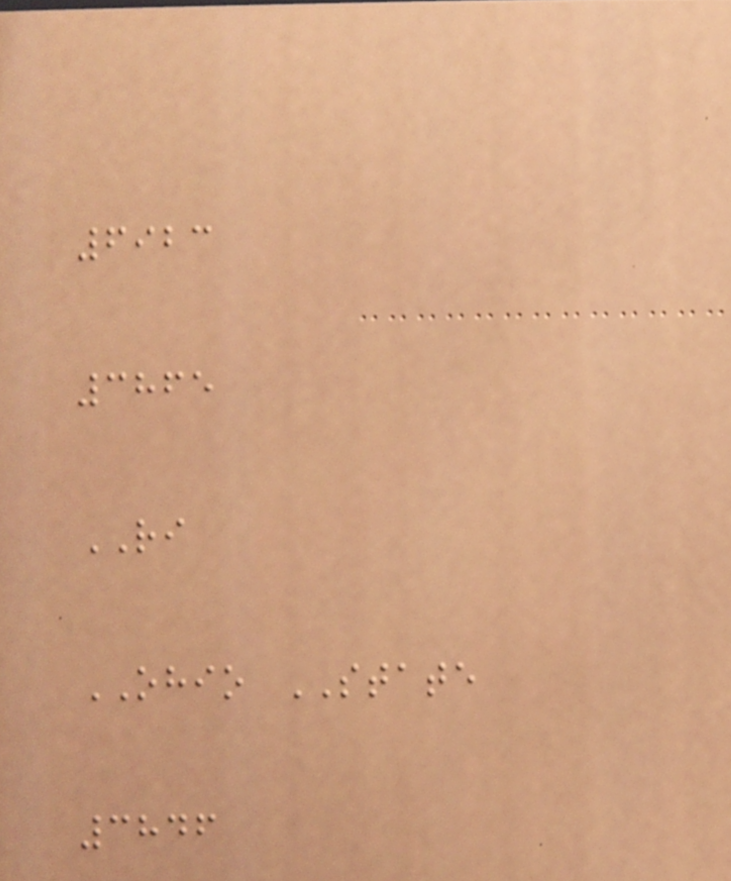6923
3865
RI
OHIO STATE
3846
